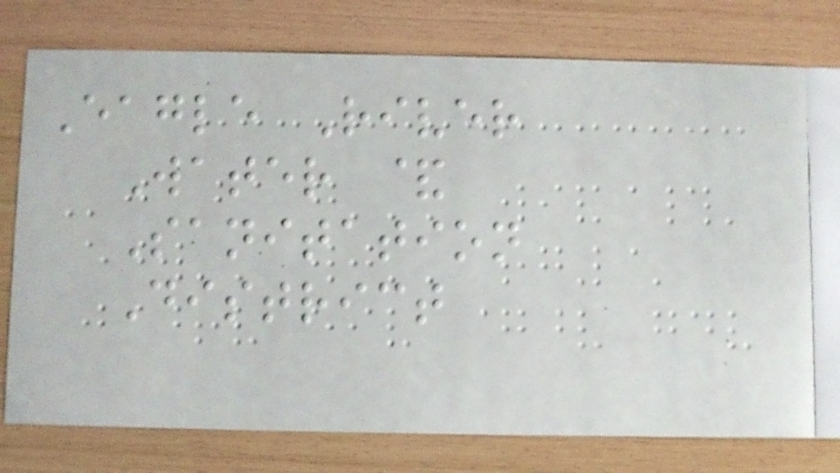Eagle River
Water &
Sanitation
District
